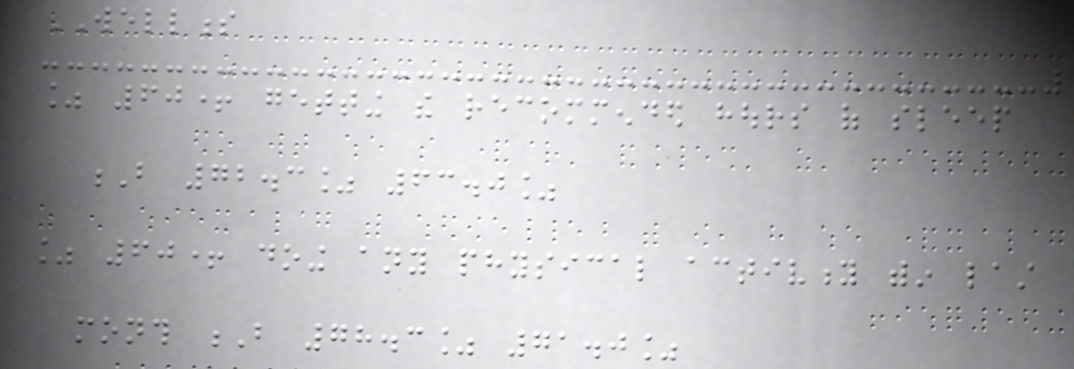WELLNESS
% 60+ getting the recommended hours of sleep
B 72.3% 63.0%
% 60+ doing any physical activity within last
month B 78.3% 71.0%
